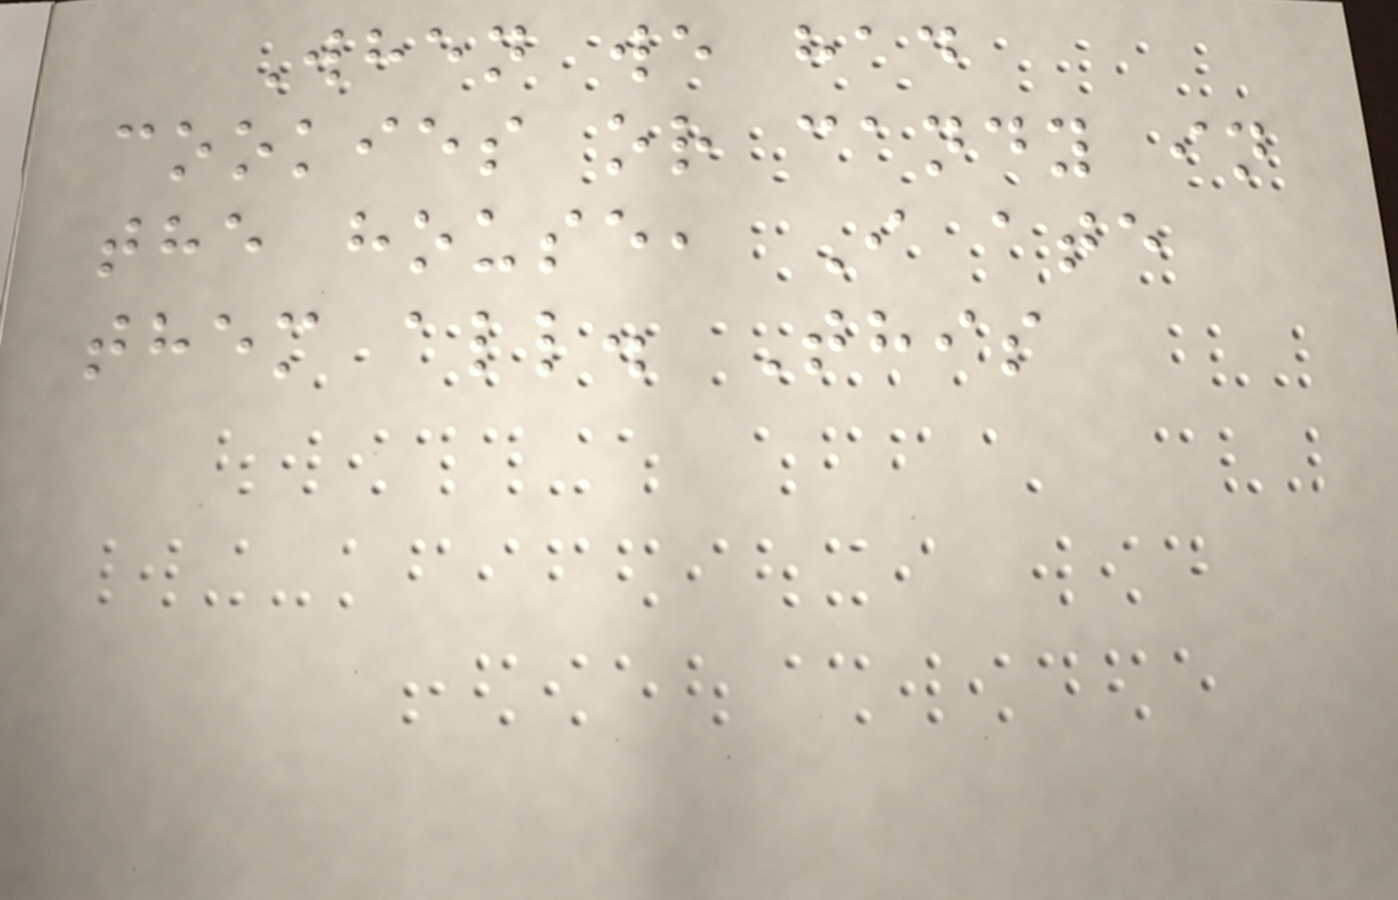When we had
cookies or candy in
the house, I ate
them all. This
